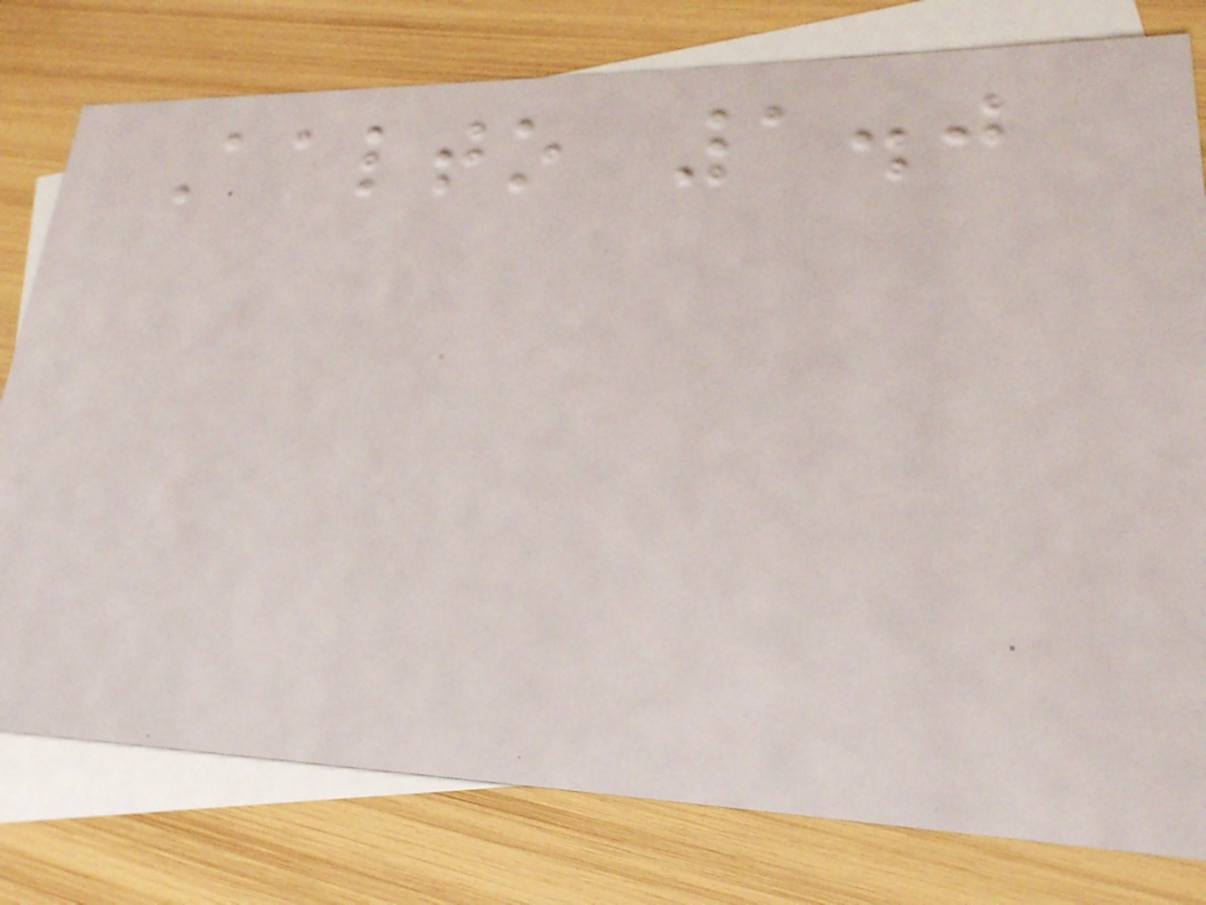Aalto 1.0
